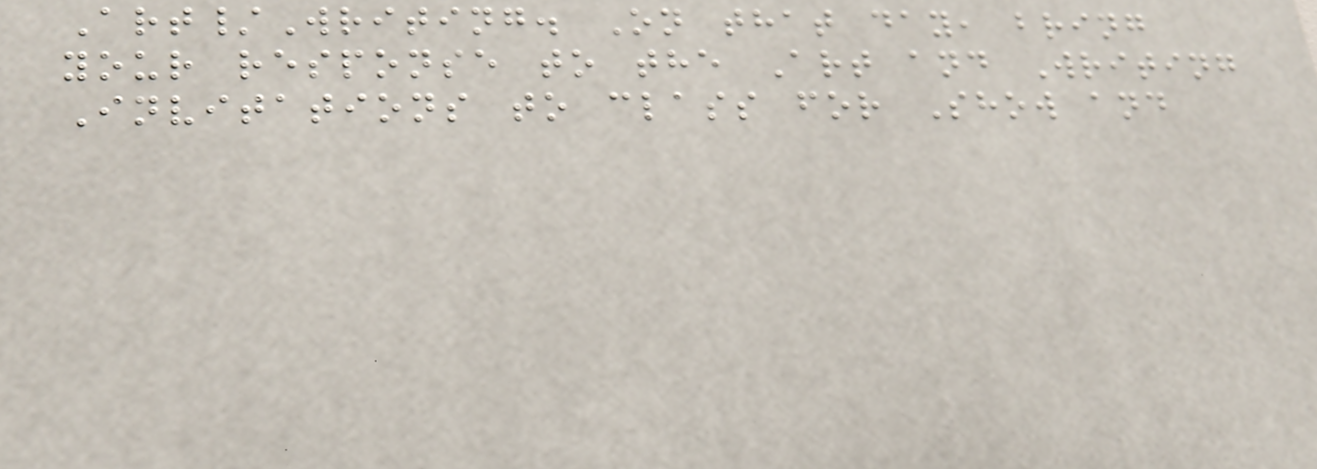Art/Writing. On that day, bring
your response to the Art and Writing
Invitations to class for Show and
